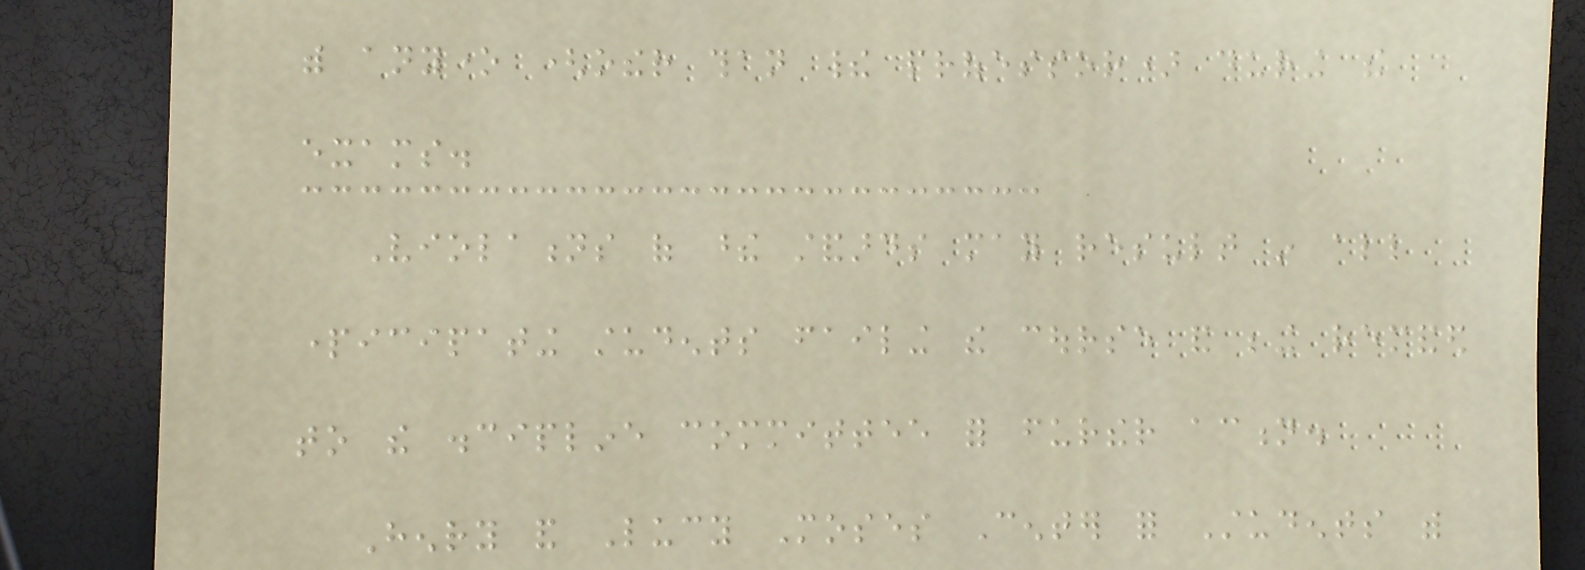with anyone (other than their professor) during the
exams.
Violations of these standards may result in all
participating students failing the course and being remanded
to the discipline committee for further action.
Henry and Lucy Moses Center for Students with
